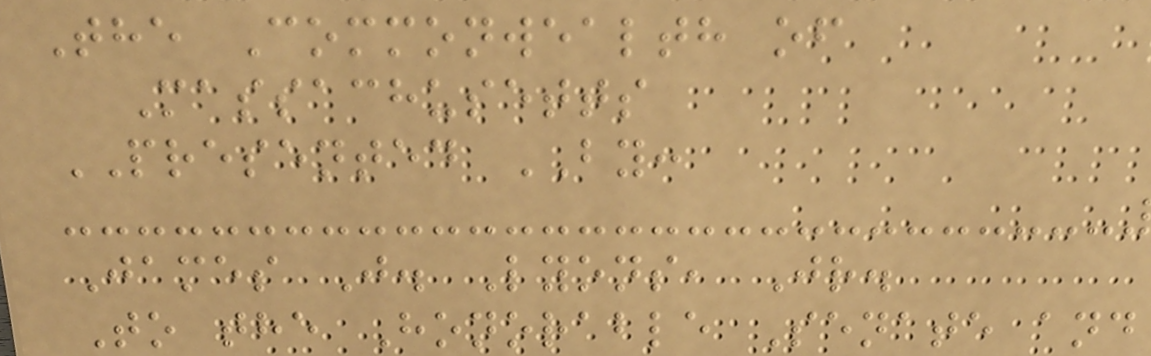The Commonwealth of
Massachusetts
PRESENTED BY:
James J. Lyons, Jr.
To the Honorable Senate and
